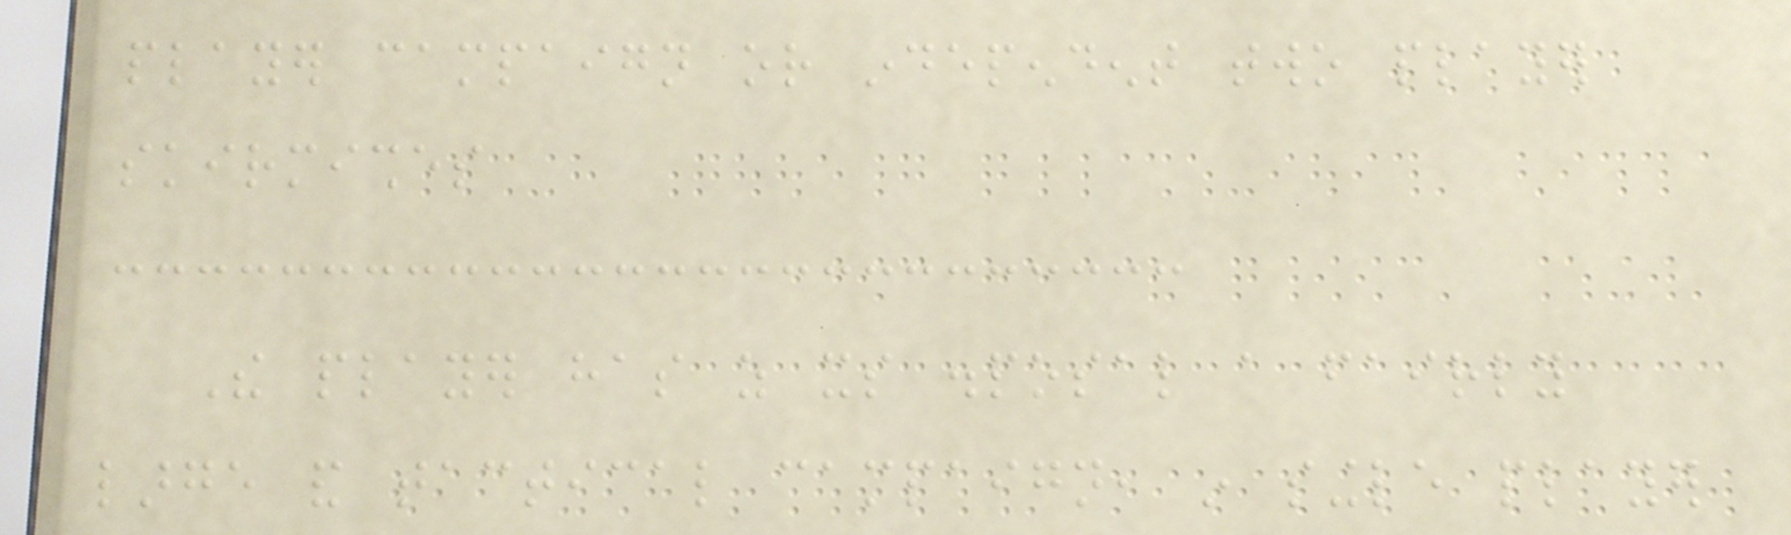player campaign or independent two player
skirmishes
The player has as its disposal a fairly
large and tactical campaign, in single player
